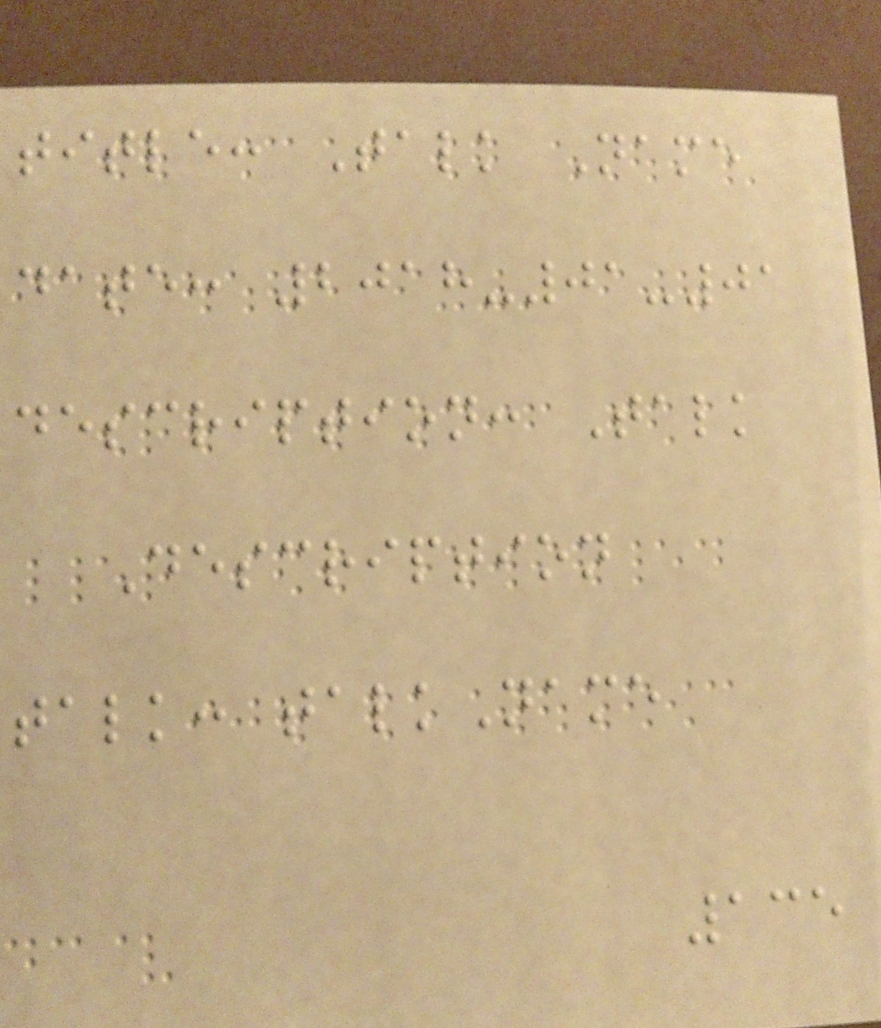title: Talk Name
date: 2018-01-01
description: Talk
Description
talk: talkName
135
